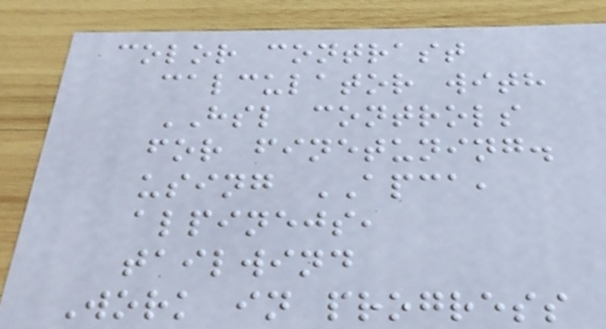color contrast
calculator with
HSL controls
for finetuning.
using APCA,
alpinejs,
tailwind
Work in progress
